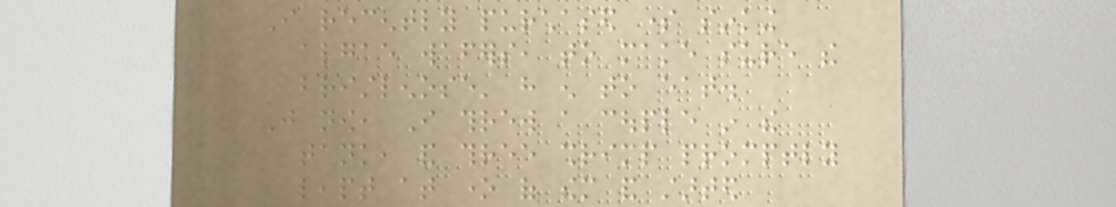I recently purchased some sinking
algae wafers, to make sure the
bristlenose' have enough to eat.
Just now, I threw a couple in the
tank, and three shrimp promptly
leapt at one of them and started
